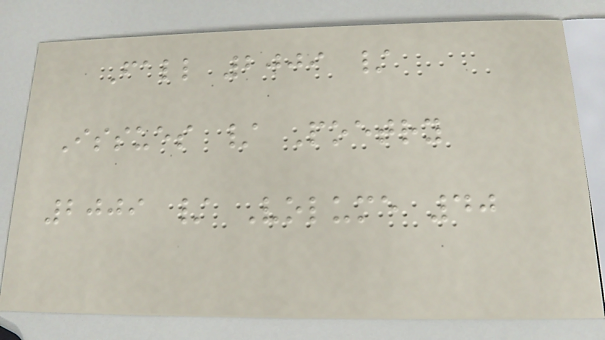Fall 2009 /
Issues / Poetry
2009 / Volume 40
